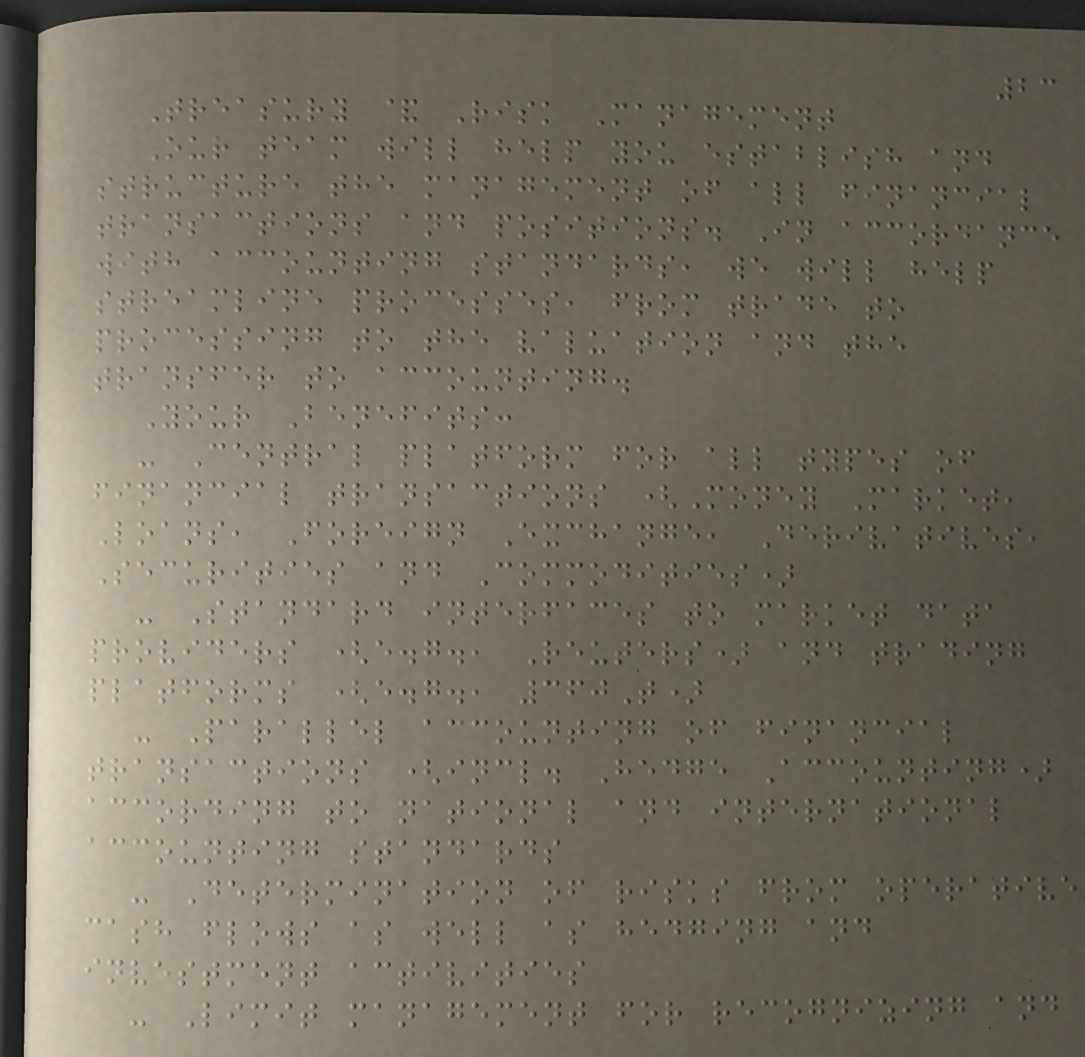23
Treasury & Risk Management
Our team will help you establish and
structure the management of all financial
transactions and positions. In accordance
with accounting standards, we will help
streamline processes, from trade to
processing to the valuation and the
transfer to accounting.
Your Benefits:
- Central platform for all types of
financial transactions (Money Market,
Loans, Foreign Exchange, Derivatives,
Securities and Commodities)
- Standard interfaces to market data
providers (e.g., Reuters) and trading
platforms (e.g., 360T)
- Parallel accounting of financial
transactions (incl. Hedge Accounting)
according to national and international
accounting standards
- Determination of risks from operative
cash flows as well as hedging and
investment activities
- Limit management for recognizing and
